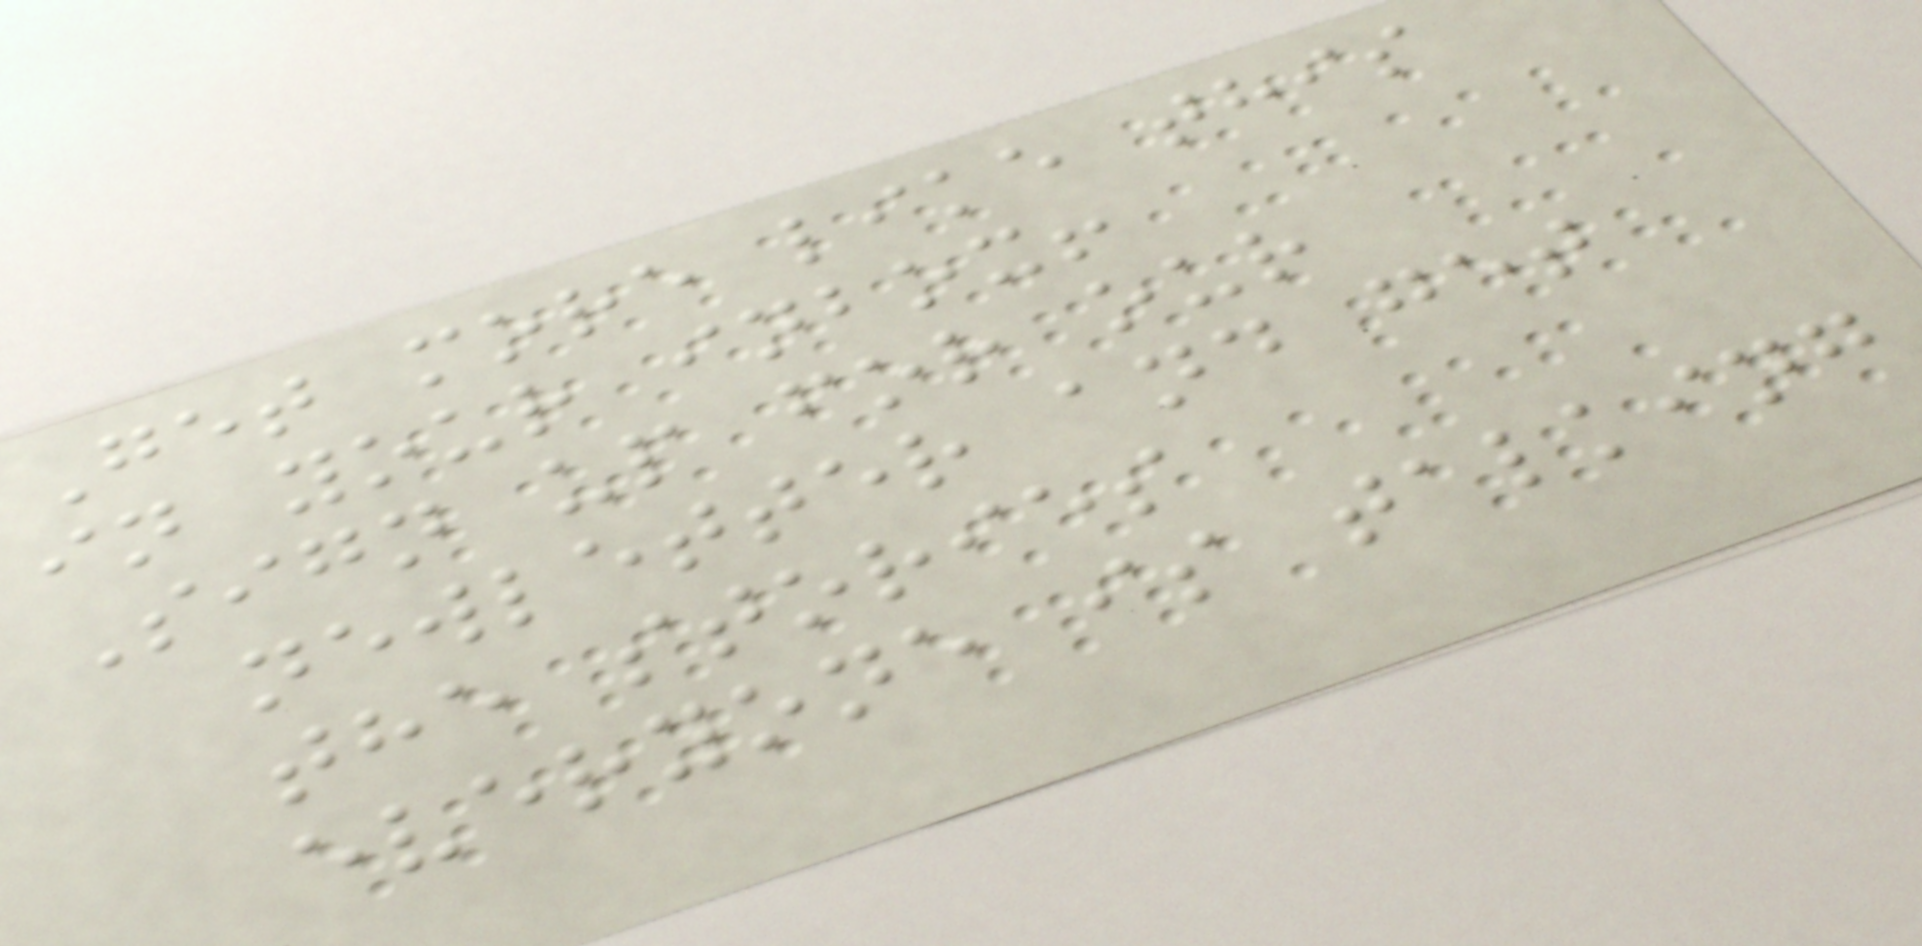Get more like this
in your inbox!
Sign up for our
newletter and get
the stories
everyone is talking
